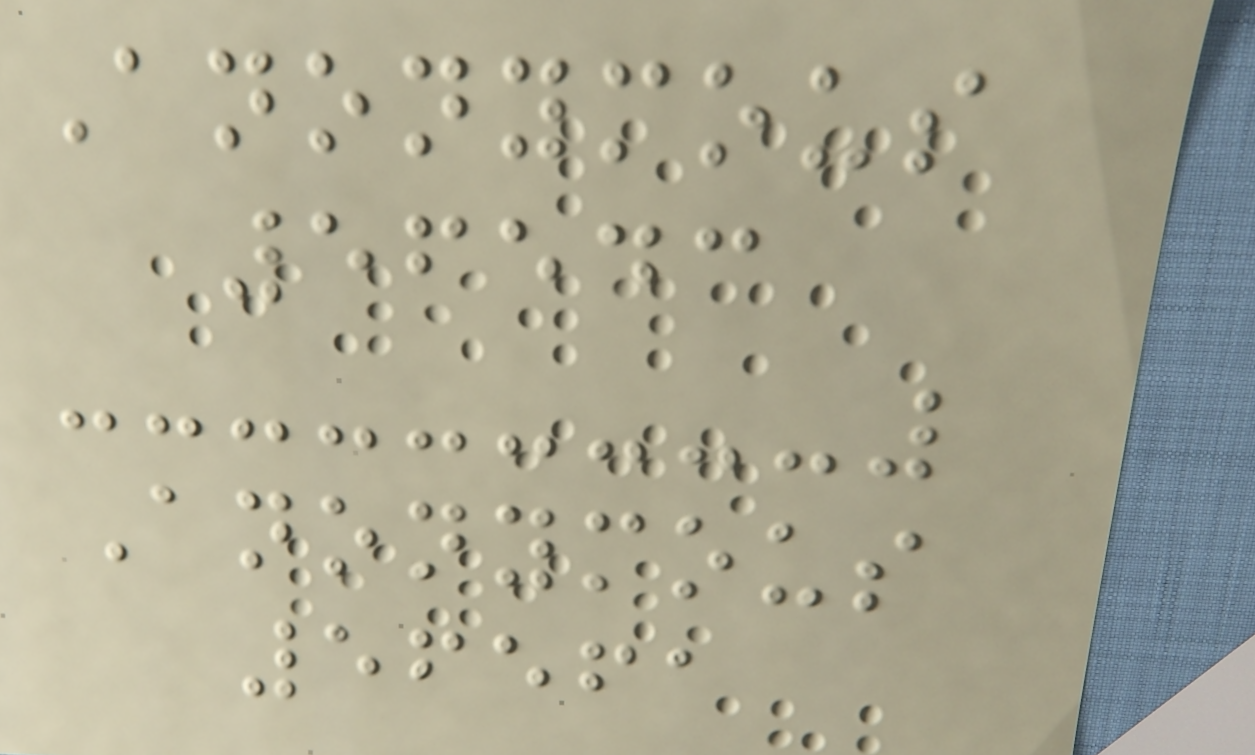Anonymous
56543
Anonymous
56561
